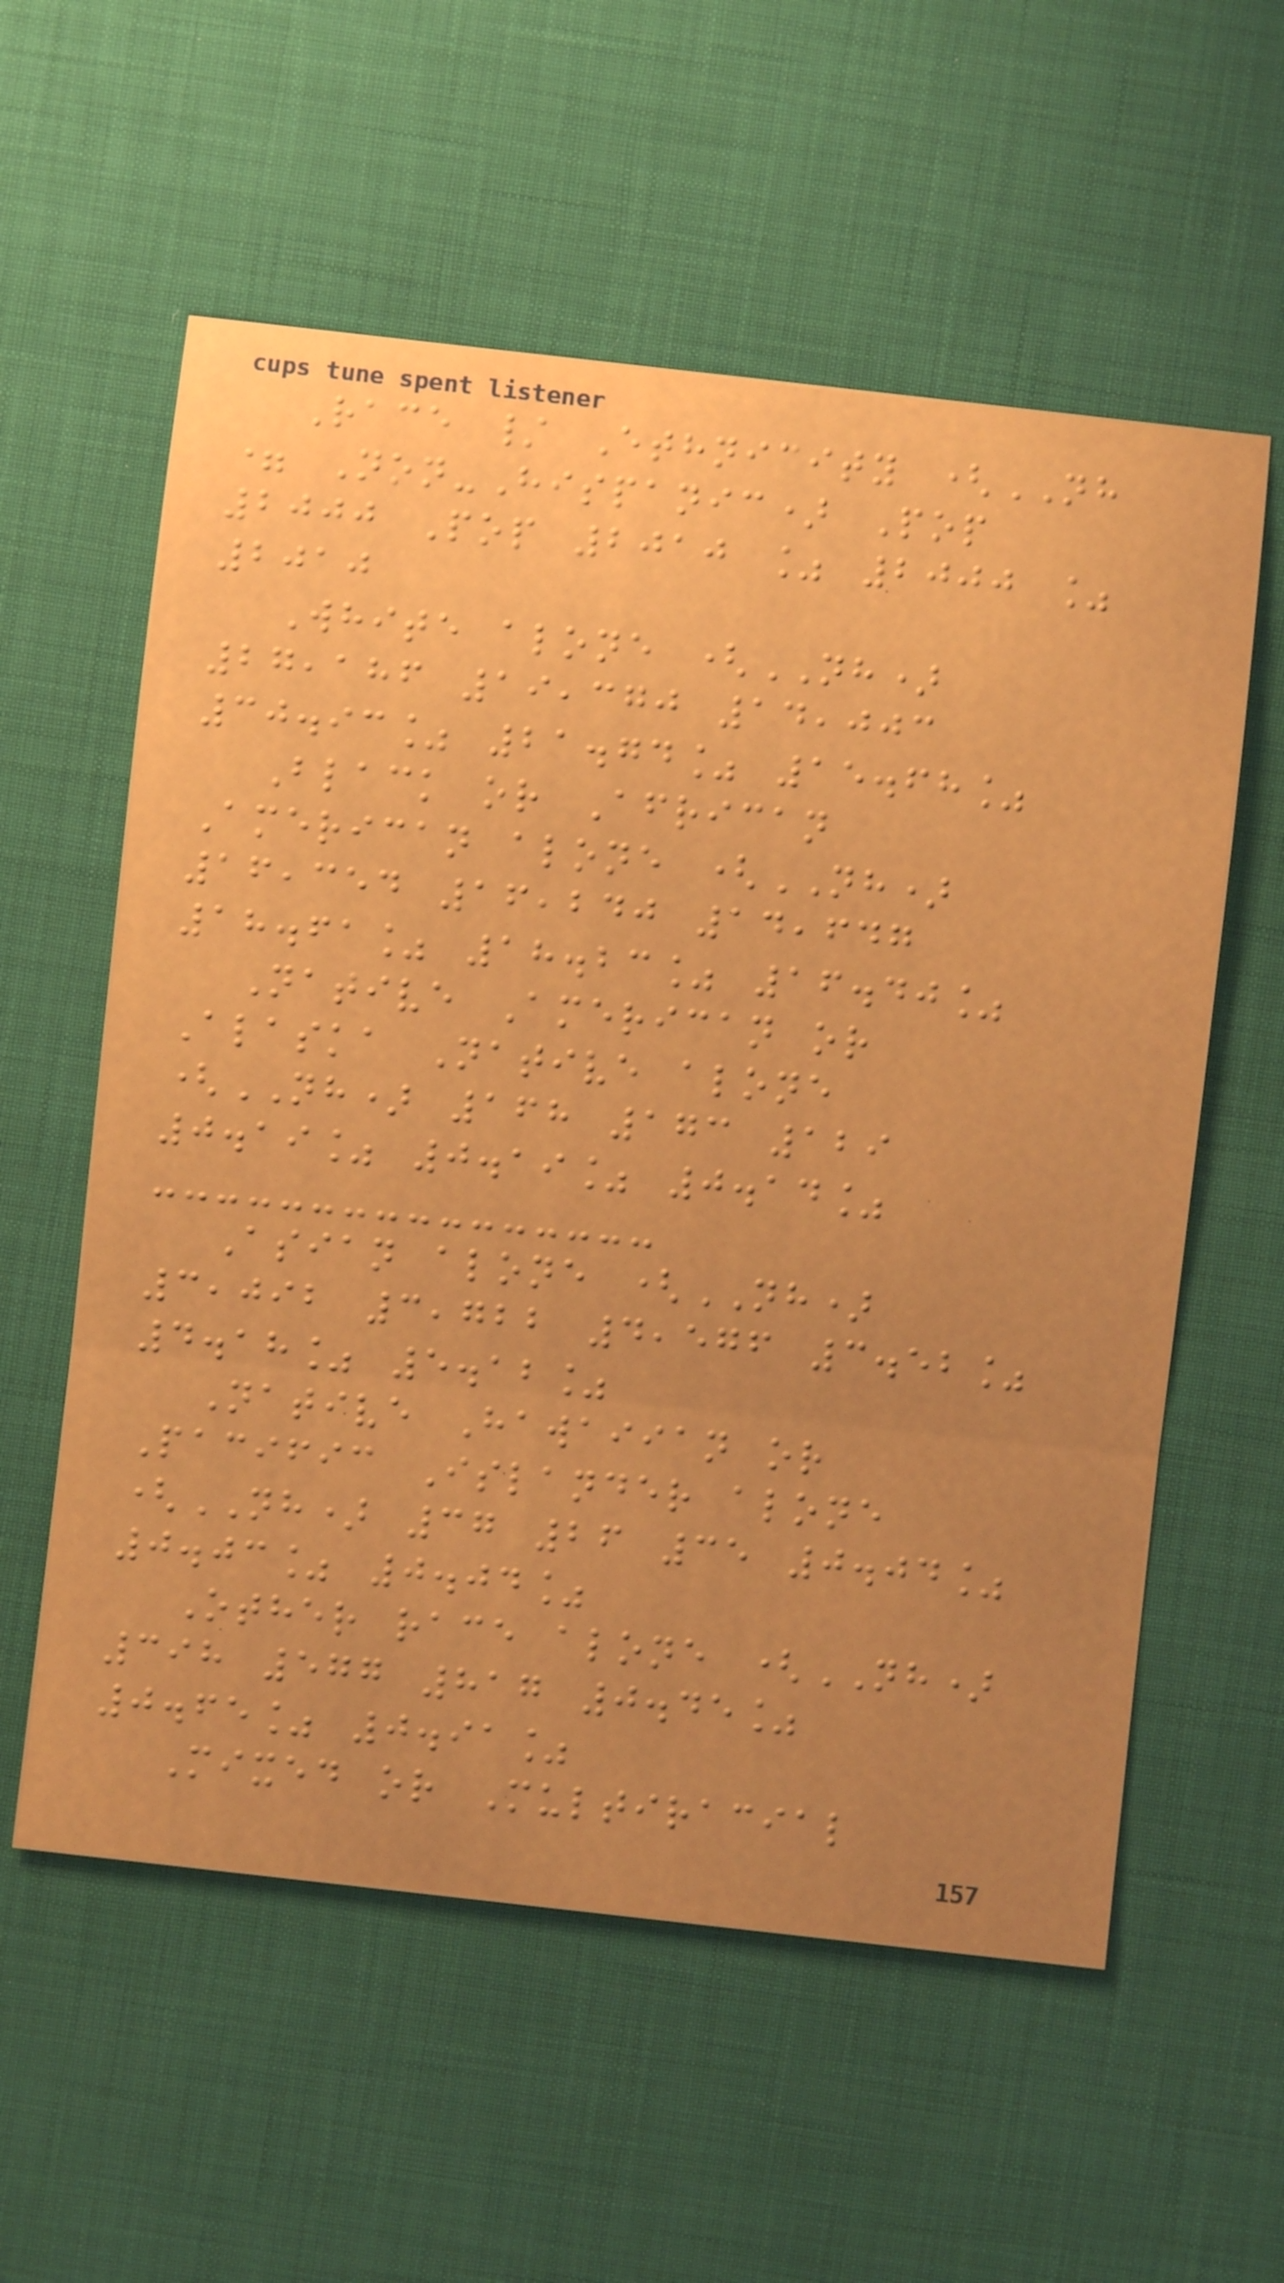Race / Ethnicity (NH
= Non-Hispanic) Pop
2000 Pop 2010 % 2000 %
2010
White alone (NH)
27,186 19,370 14,003
30.93% 21.74% 15.68%
Black or African
American alone (NH)
16,354 16,240 14,647
18.61% 18.23% 16.40%
Native American or
Alaska Native alone
(NH) 168 173 129
0.19% 0.19% 0.14%
Asian alone (NH)
3,092 3,722 4,576 3.52%
4.18% 5.12%
Native Hawaiian or
Pacific Islander alone
(NH) 37 26 35 0.04%
0.03% 0.04%
Other race alone (NH)
398 577 817 0.45%
0.65% 0.91%
Mixed or Multiracial
